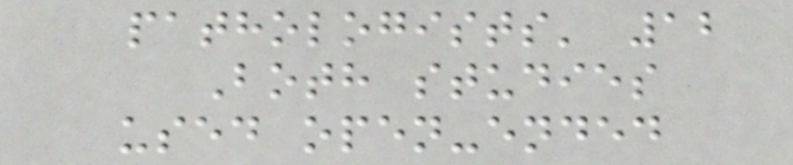pathologists' 12
Both studies
used open-ended
